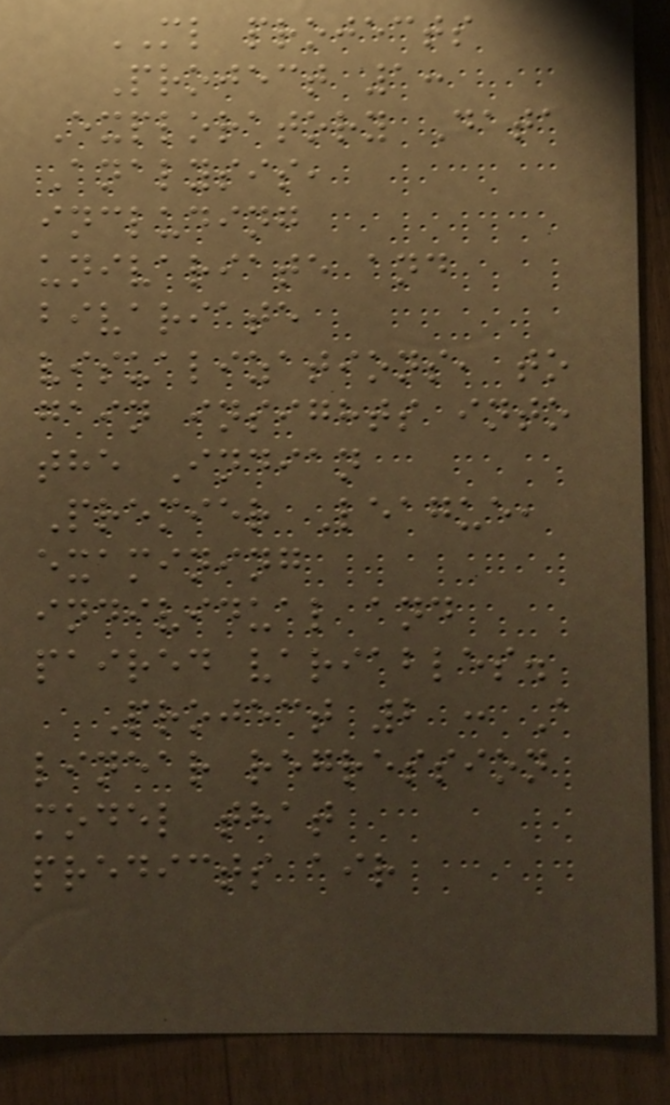ML projects
Project 1:
Exploratory Data
Analysis,
including
univariate and
bivariate
visualizations, to
gain insights into
the Indian
Premier League,
examining
individual and
paired variables.
Project 2 : A
linear regression
model that
predicts air
